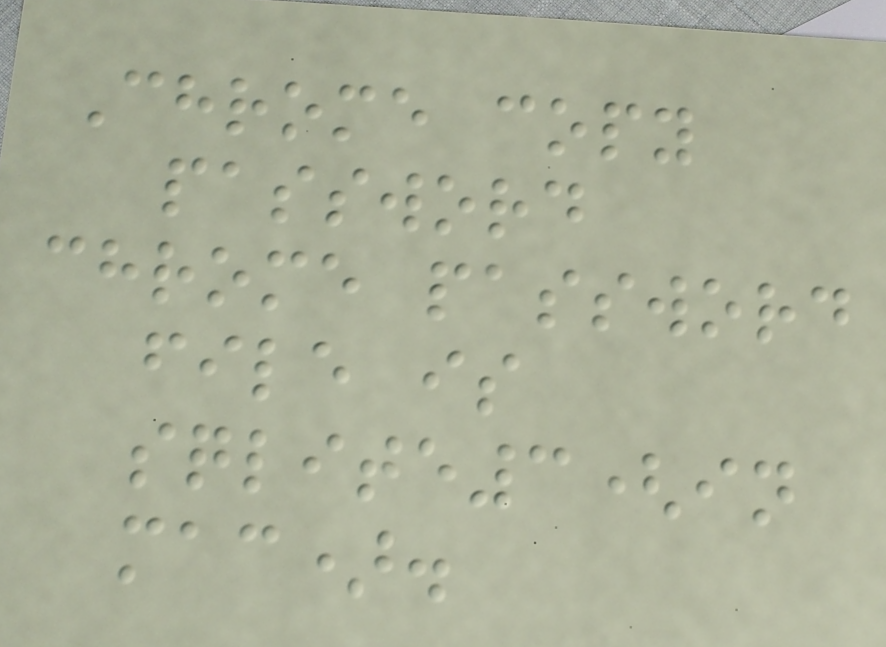Chrome copy
password
chrome password
file is
sqlite3(in
mac).
